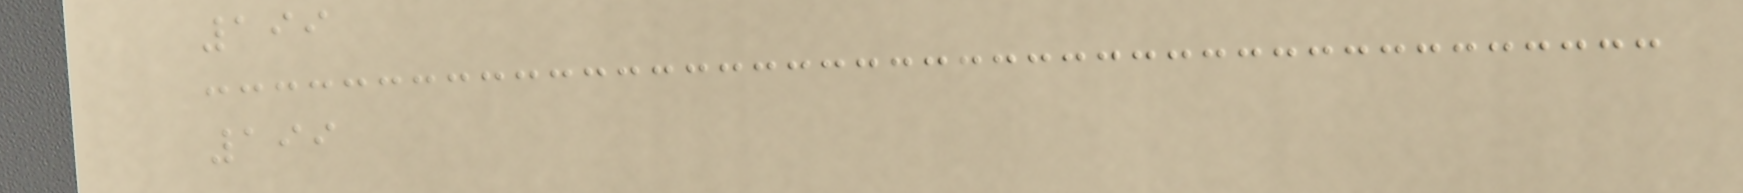199
199
